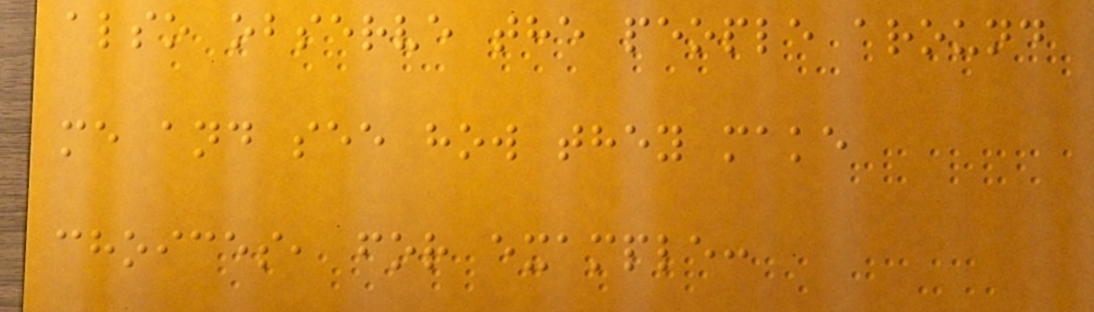also observe the people around
me and see how they make
choices, for example:
